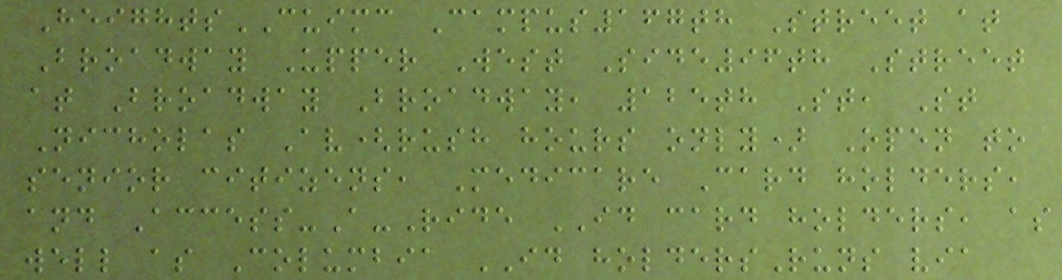HeightsCUIMC Campus167th Street at
Broadway Upper West Side96th Street
at Broadway Broadway, 125th St, St
Nicholas Av(rush hours only) Open to
senior citizens, Medicare Card holders,
and Access-A-Ride ID card holders, as
well as Columbia ID holdersRuns via
